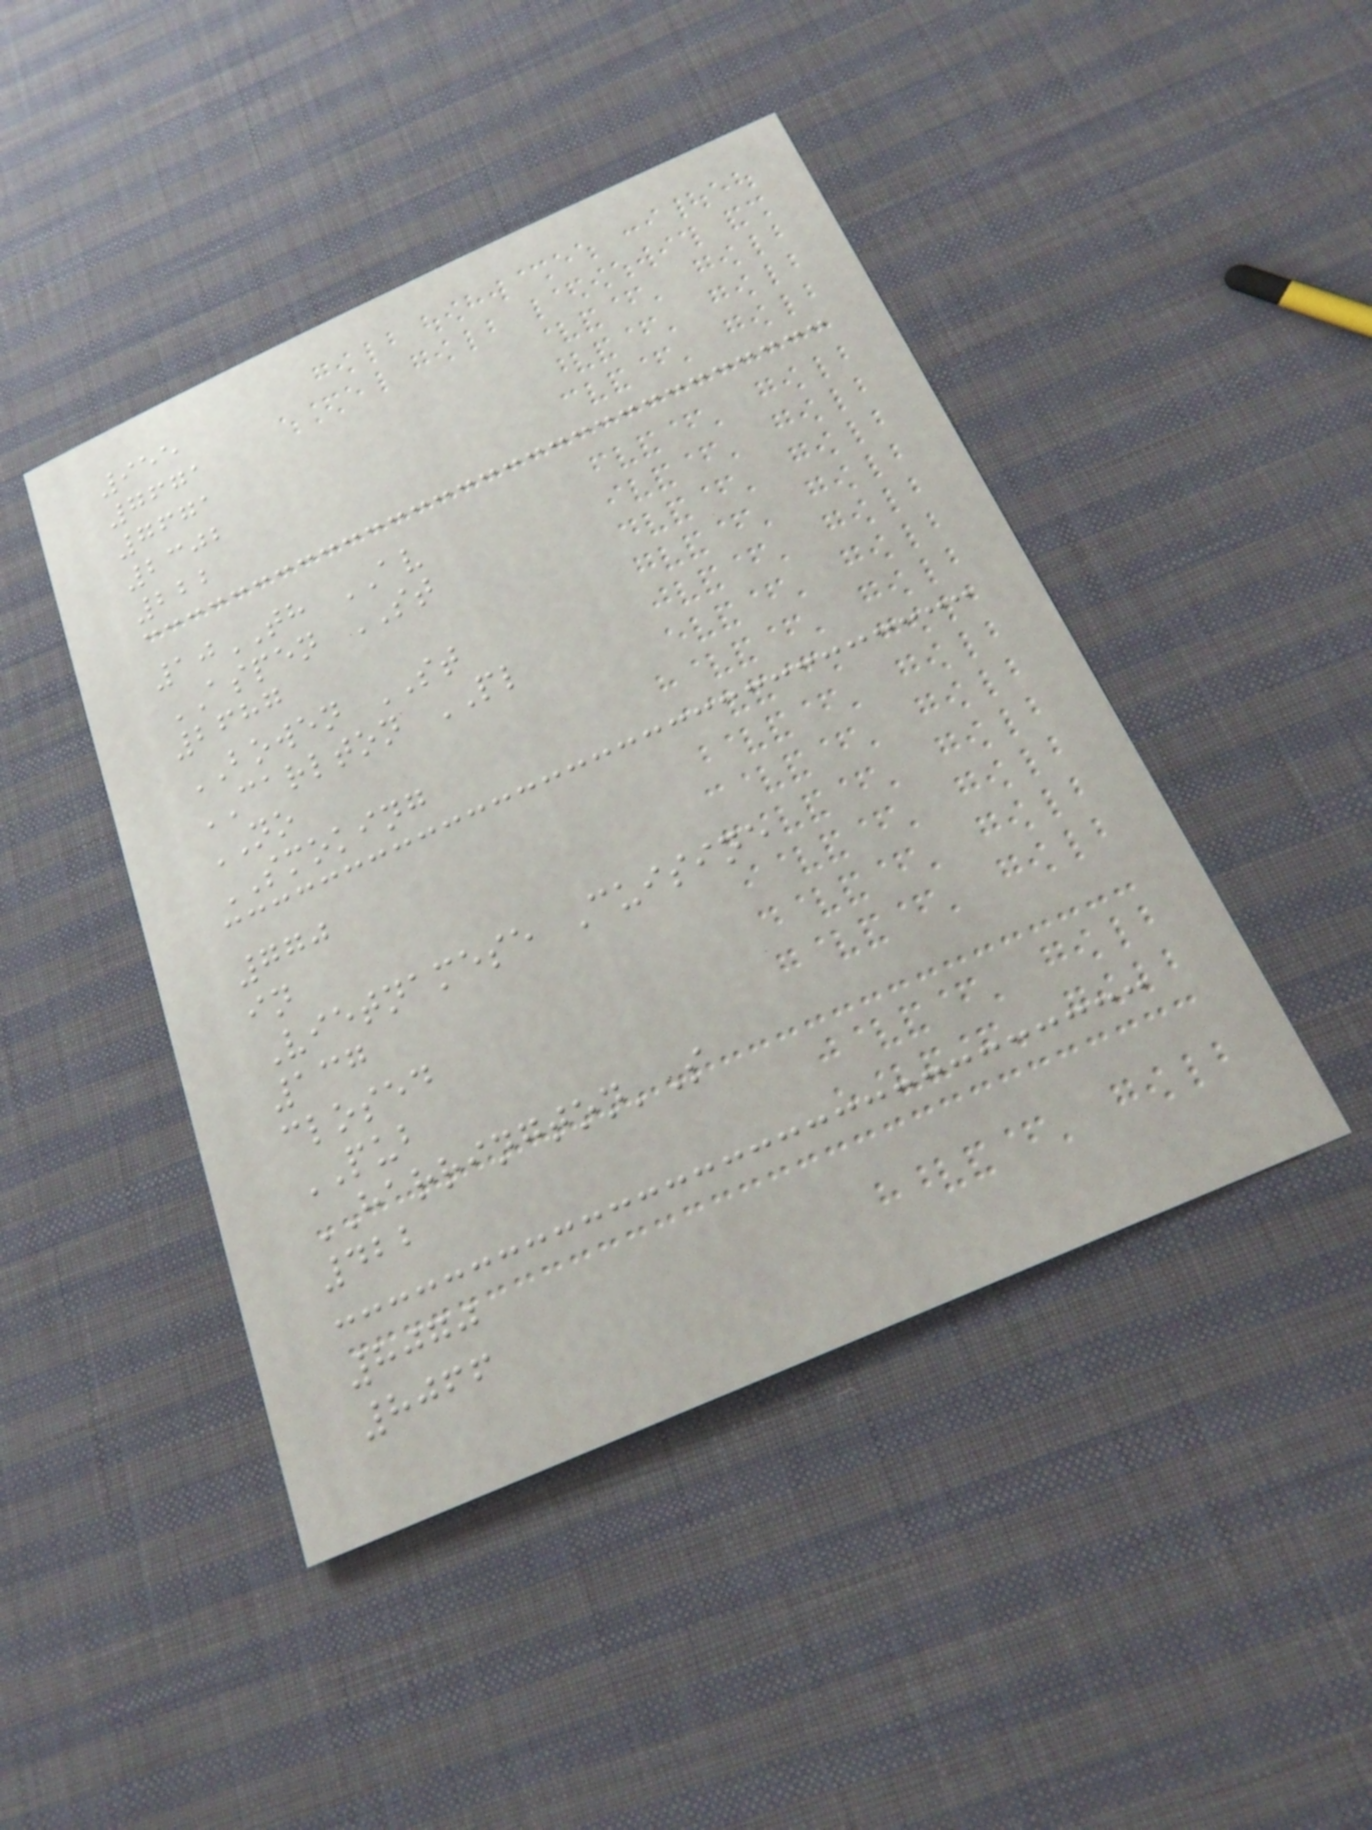955
7671
7671
2302
222
10TH AV
ASPEN ST
2687
BOWEN ST
CARLTON PL
NO
SMOKING
770
in
Vietnamese Cuisine
137
closed
PUB
HARRINGTON'S
422
8070
8066
